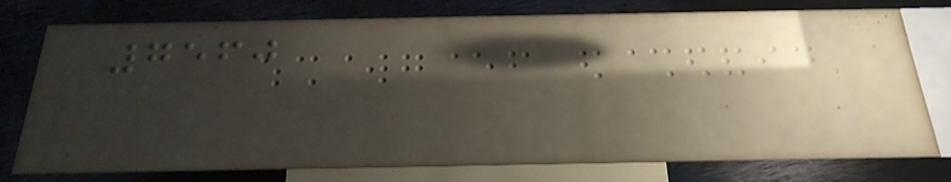7560
